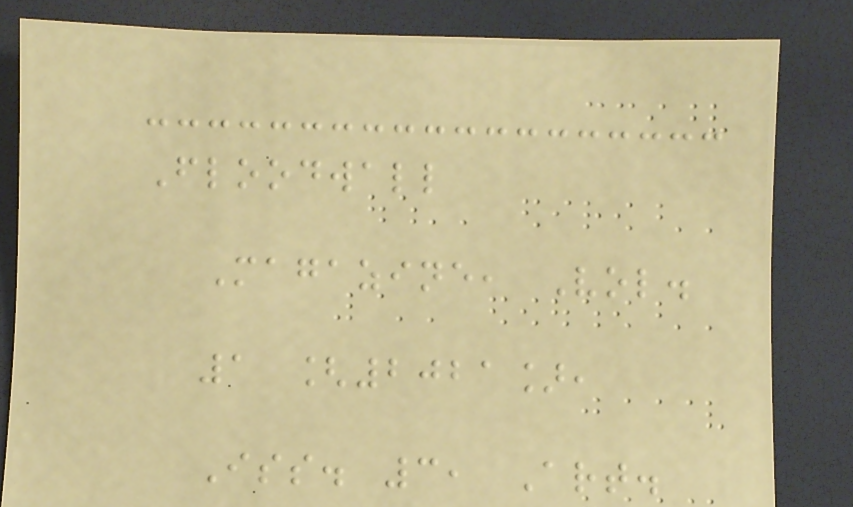Floodwall
Magazine, Vol.
1 [2021],
Iss. 3, Art.
